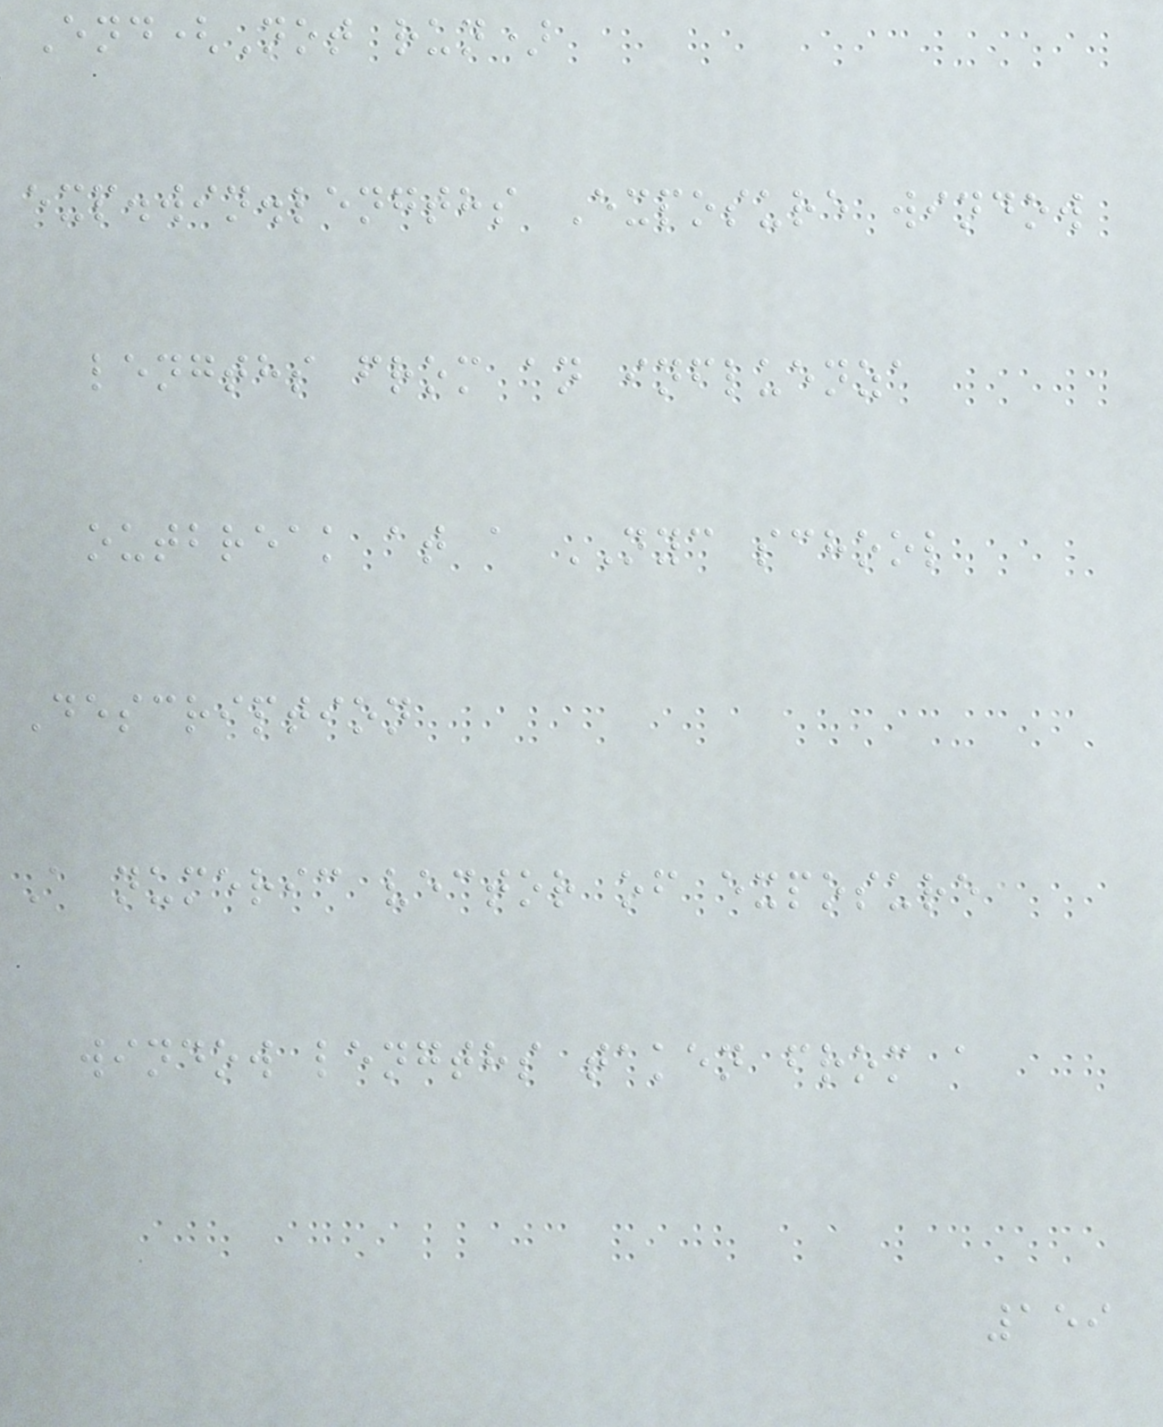End(Not run)
exp.win.lengths Exposure window
lengths from an influenza
outbreak at a NYC school
Description
A numeric vector of exposure
window lengths taken from a
159
